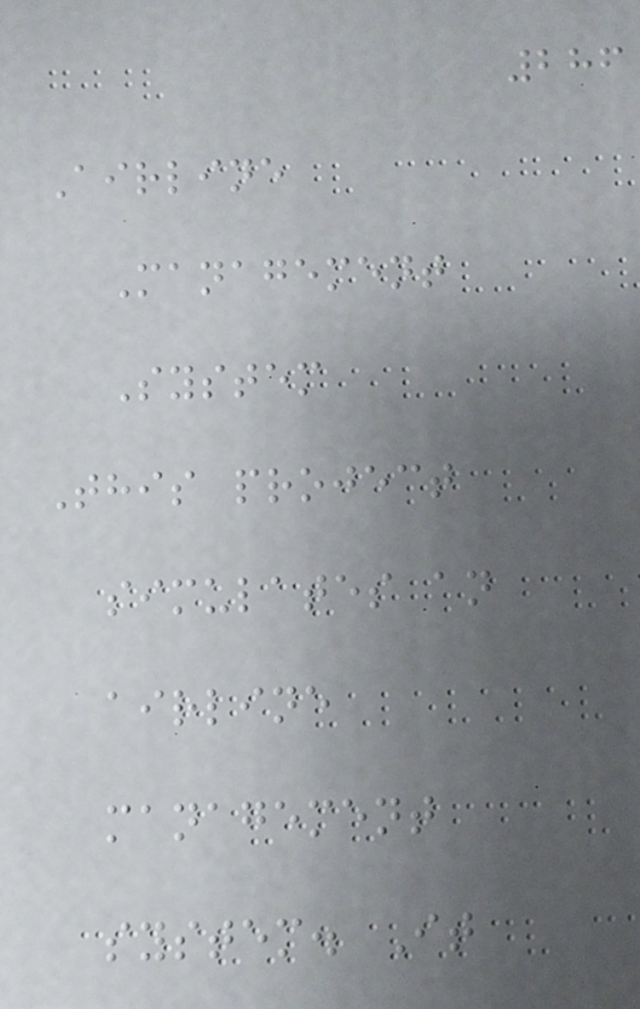286
Airline
Management
System
This project
simulates an
airline
management
system. It
